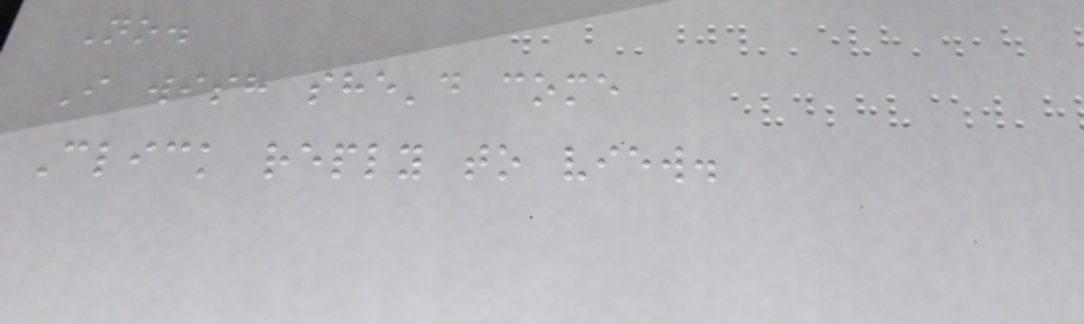No.
I wish she'd come
Click reply to view.
